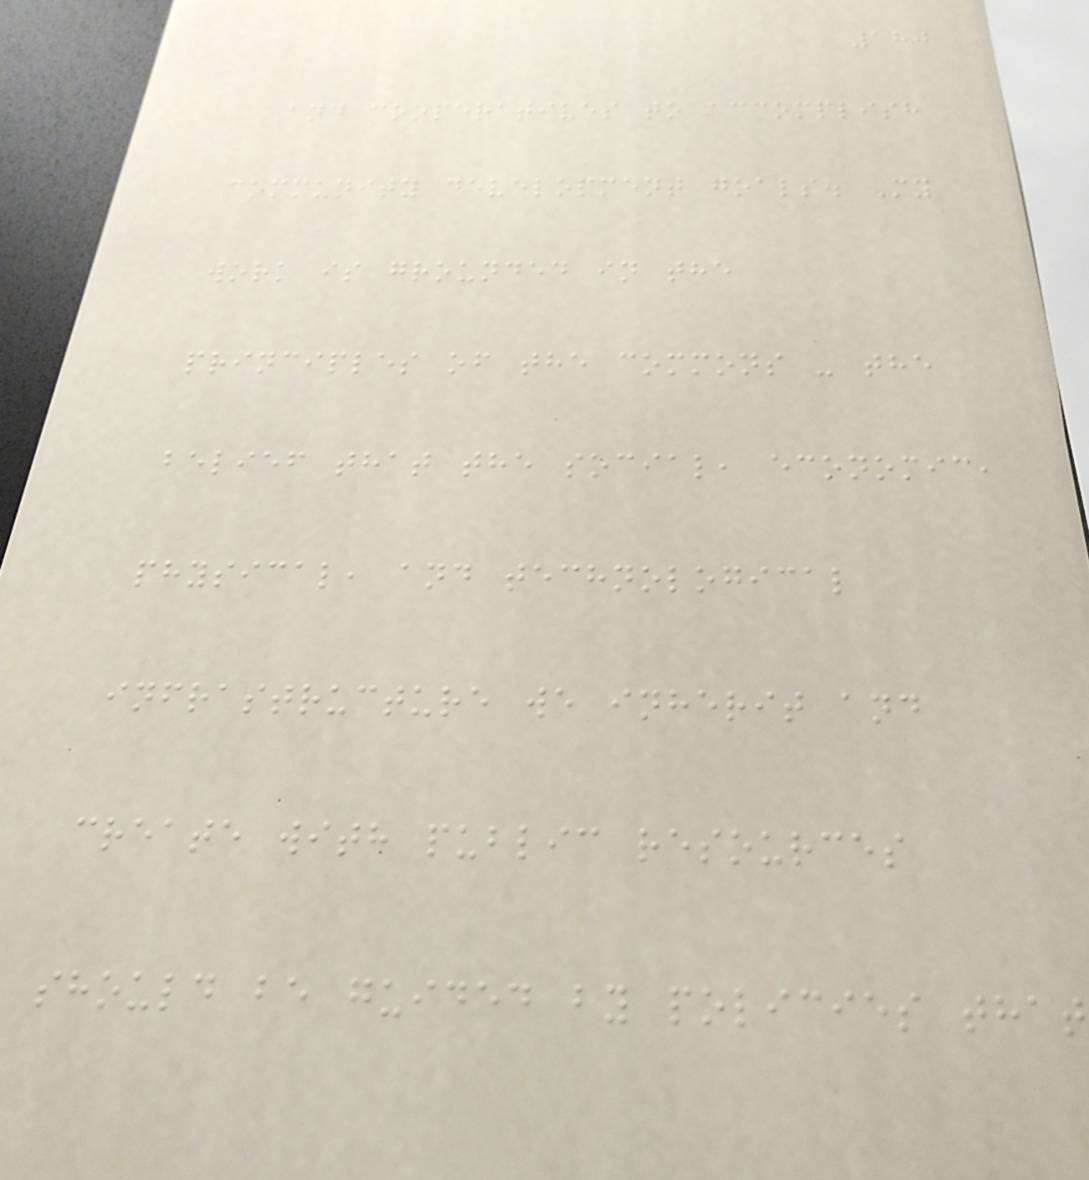180
and cooperatives to accomplish
community development goals. My
work is grounded in the
principles of the commons - the
belief that the social, economic,
physical, and technological
infrastructure we inherit and
create with public resources
should be guided by policies that
